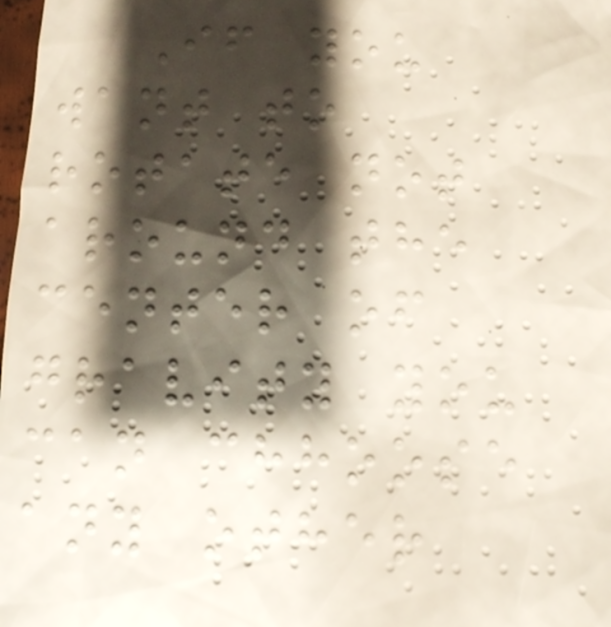If you
want to
rotate not
around the
center of
gravity you
can chhoose
any other
